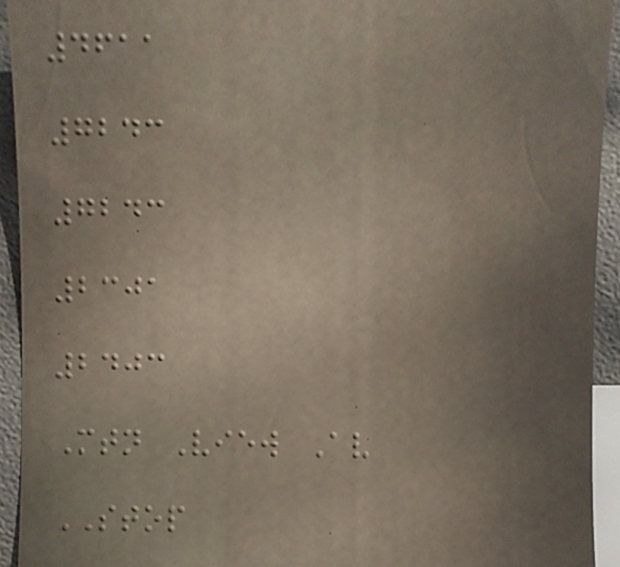4611
7243
7243
2301
2403
Mtn View Av
STOP
